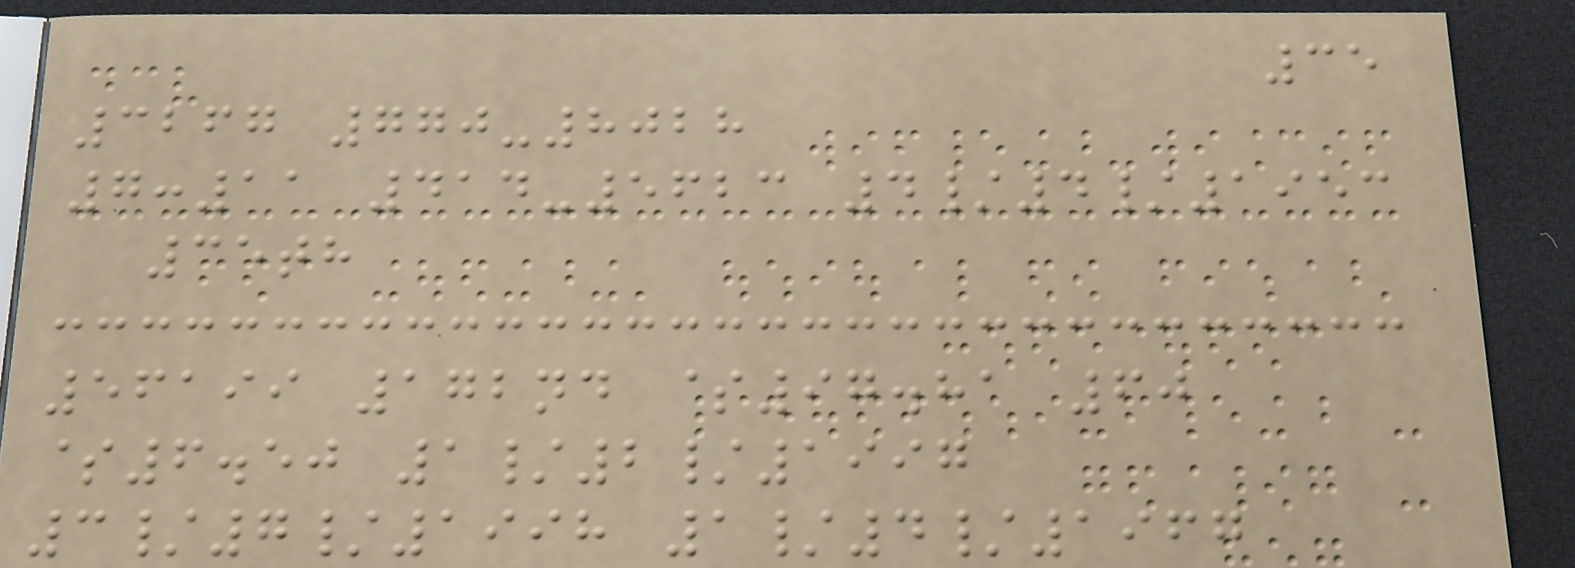35
3267 770-8028
7:11 414-5623 4/4/1953
35th
56199 172nd $97.81 60
$6.50 1/2/1997
3/7/1998 1/4/1967
